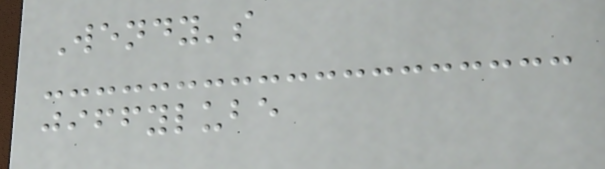Wendy's
jiffylube
